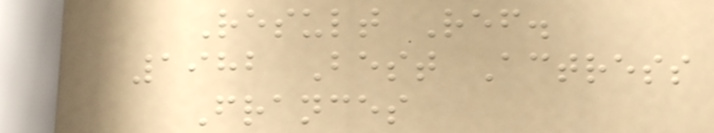Result Ref.
1982 Best Actress
Frances
